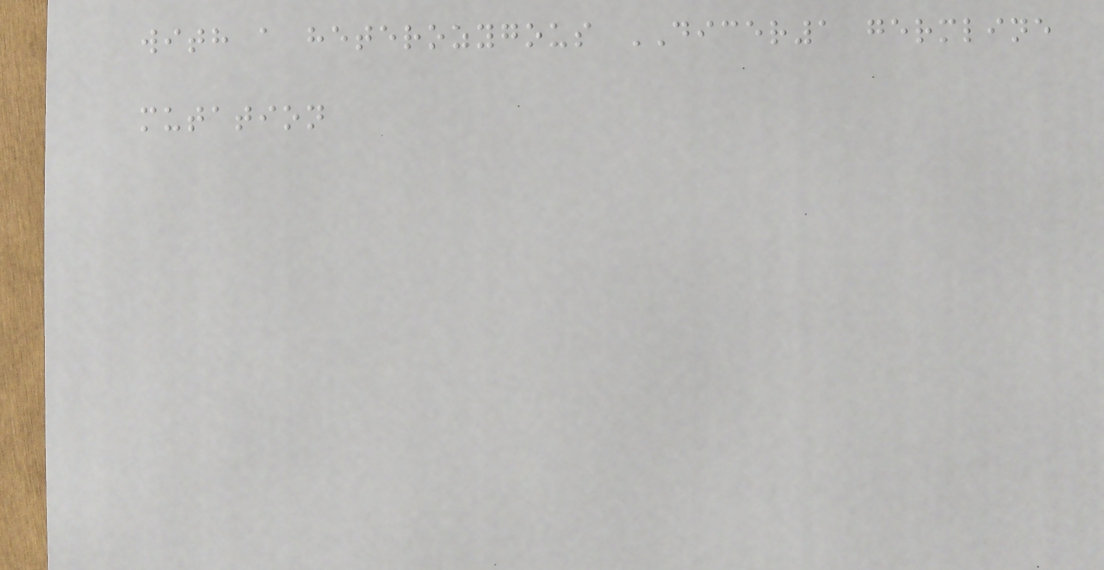with a heterozygous DICER1 germline
mutation
